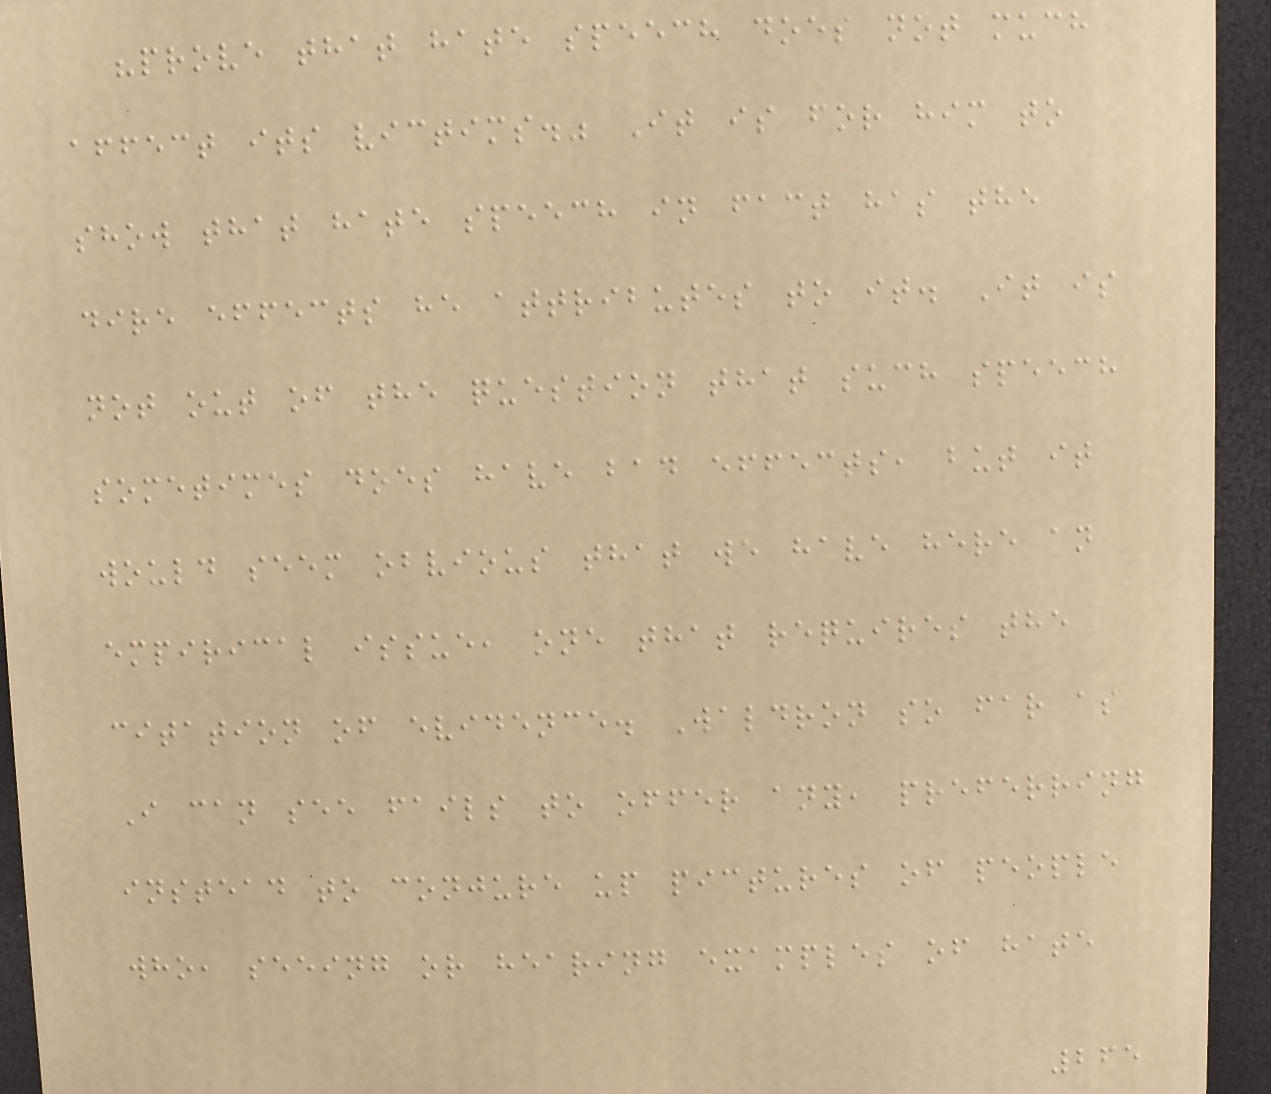"prove that hate speech does not much
affect its victims." It is for him to
show that hate speech in fact has the
dire effects he attributes to it. It is
not out of the question that such speech
sometimes does have bad effects, but it
would seem obvious that we have here an
empirical issue, one that requires the
citation of evidence. Waldron so far as
I can see fails to offer any, preferring
instead to conjure up pictures of people
who, seeing or hearing examples of hate
265
